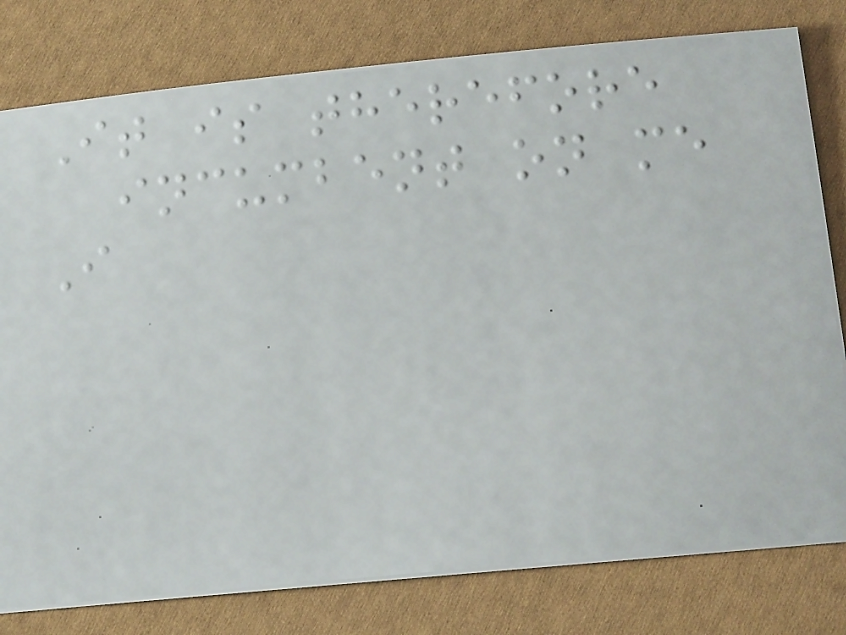It is therefore
incumbent on me
I
